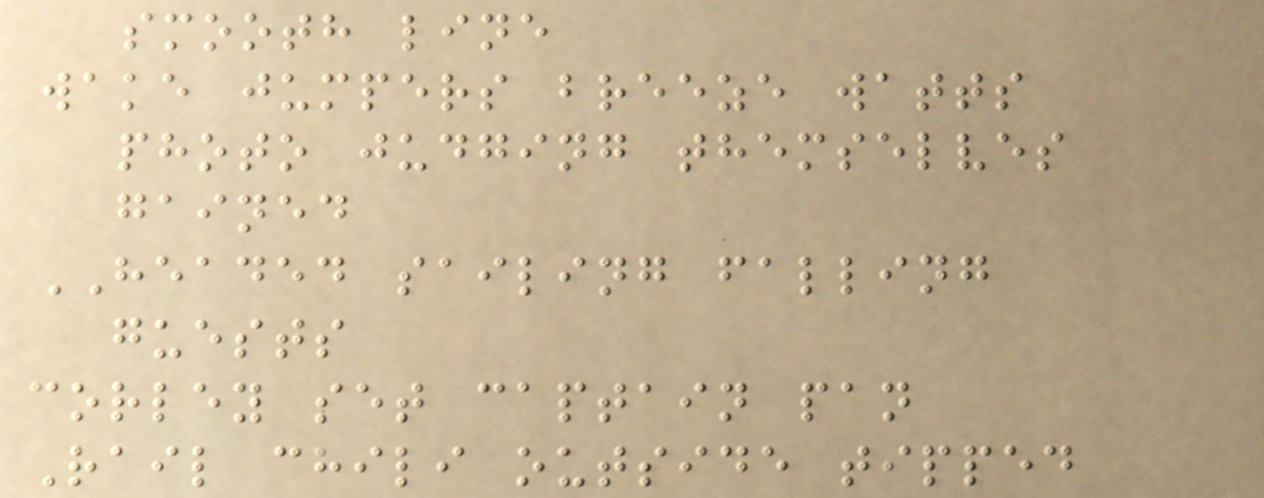smooth line
wake jumpers breeze watts
photo judging themselves
gained
HEADED sailing falling
guests
corley set captain pan
Rail chili outside tipped
